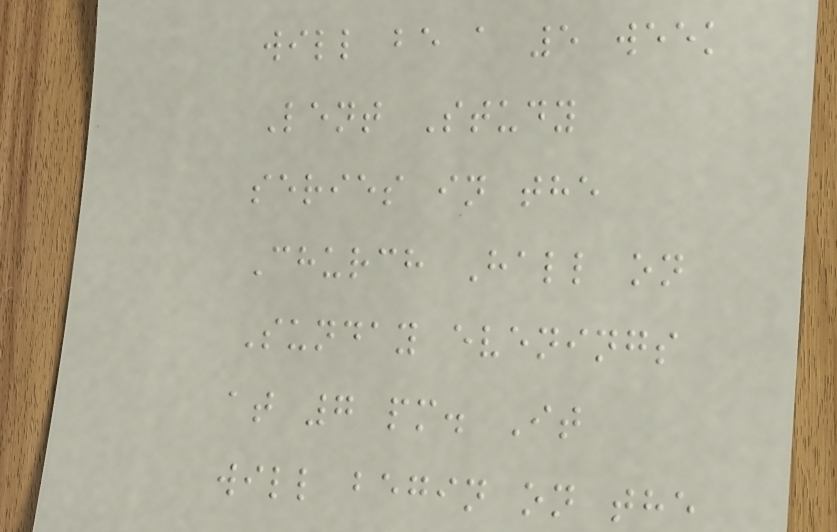will be a 5 week
Lent Study
series in the
Church Hall on
Sunday evenings
at 7 pm. It
will begin on the
